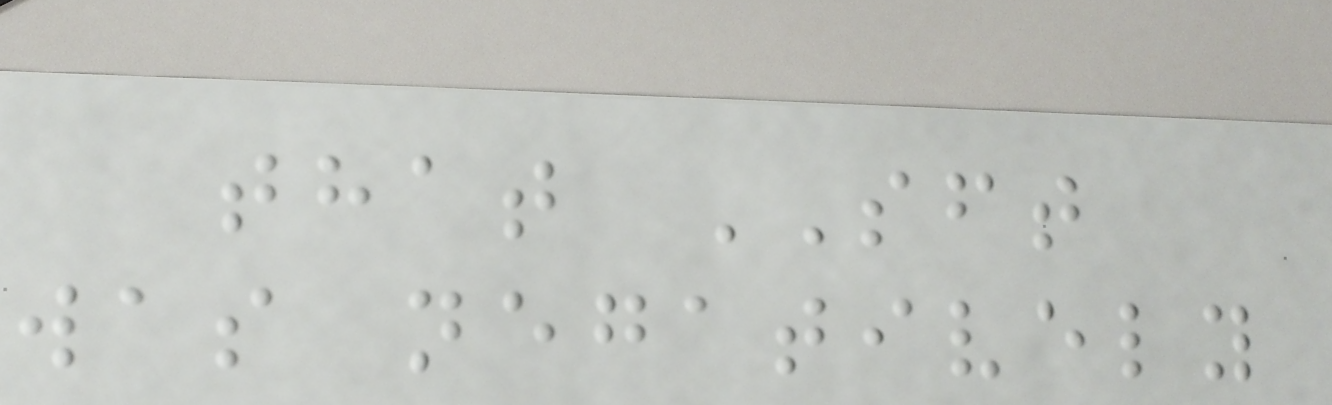that SFT
was negatively
